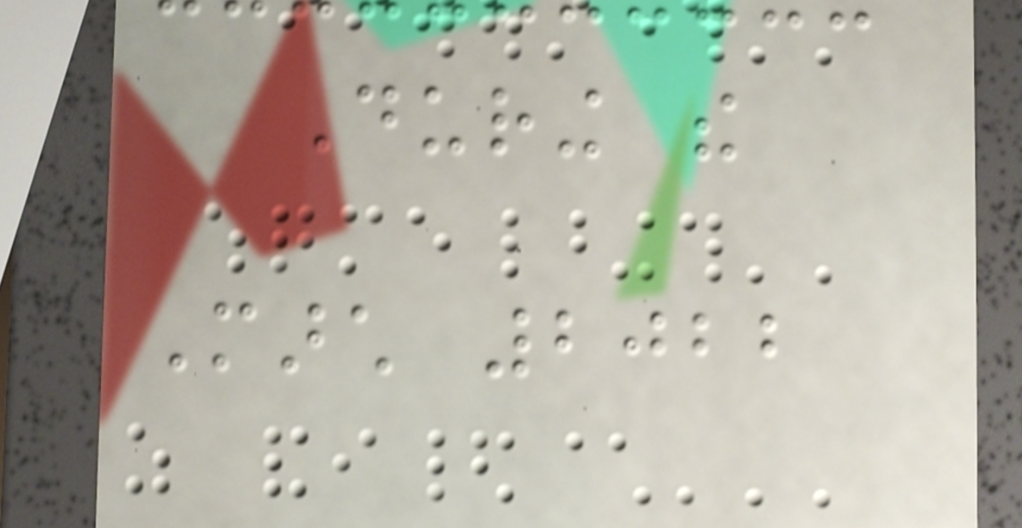During the
March 2022
